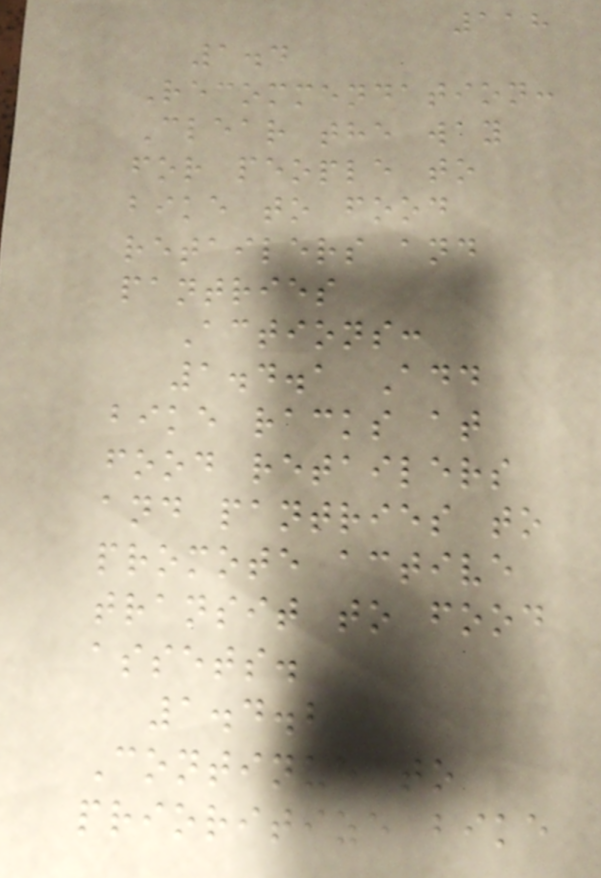118
1.4
Recommendation:
Clear the way
for people to
bike to food
retailers and
pantries
Actions:
1.4.1 Add
bike racks at
food retailers
and pantries to
promote active
transit to food
assets.
1.4.2
Continue to
prioritize bike
